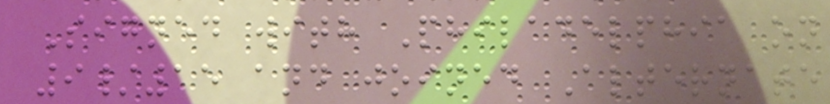Signed with Philadelphia on
9/15 and joined Alternate
